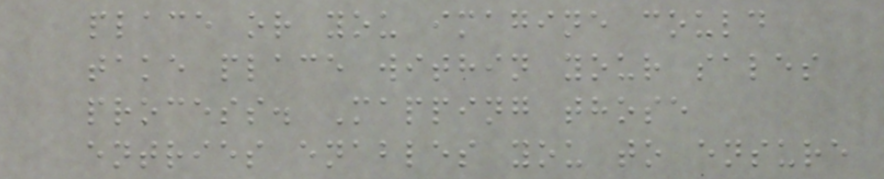place or you imagine could
take place within your sales
process. Mapping those
entries enables you to ensure
